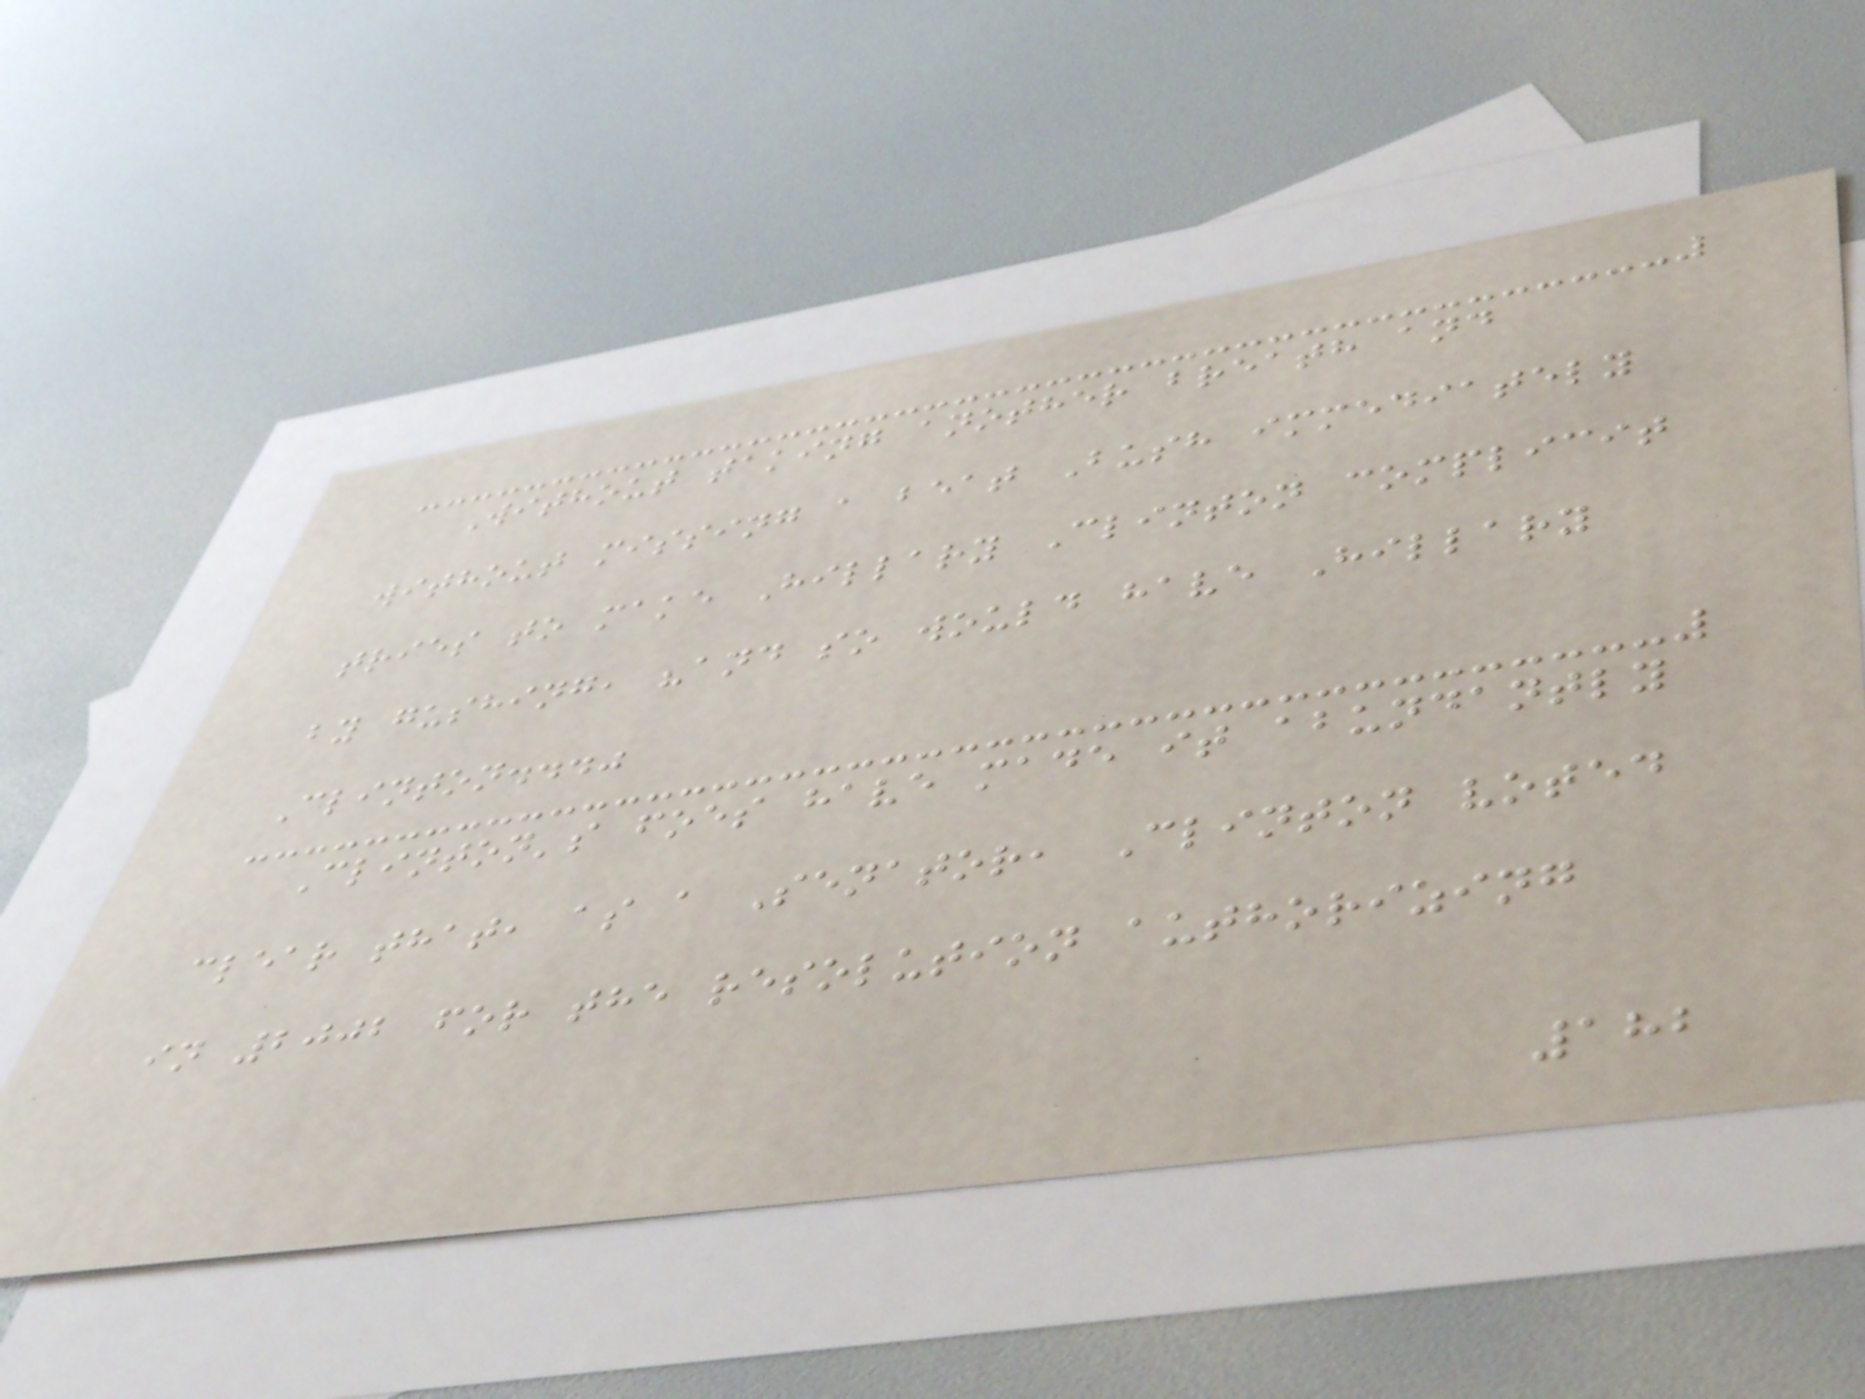Without taking another breath and
without missing a beat Bush immediately
tries to make Hillary Clinton complicit
by gushing, "and so would have Hillary
Clinton..."
Clinton's foes have made it abundantly
clear that, as a Senator, Clinton voted
in 2002 for the resolution authorizing
182
